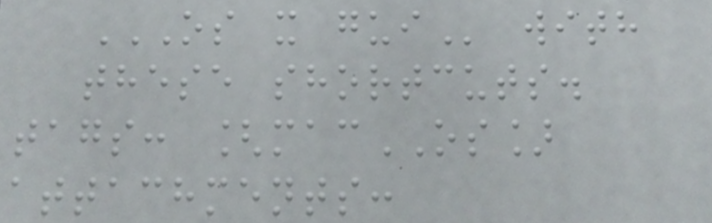OS X GUI with
these shortcuts.
tags: [macOS]
attachments:
